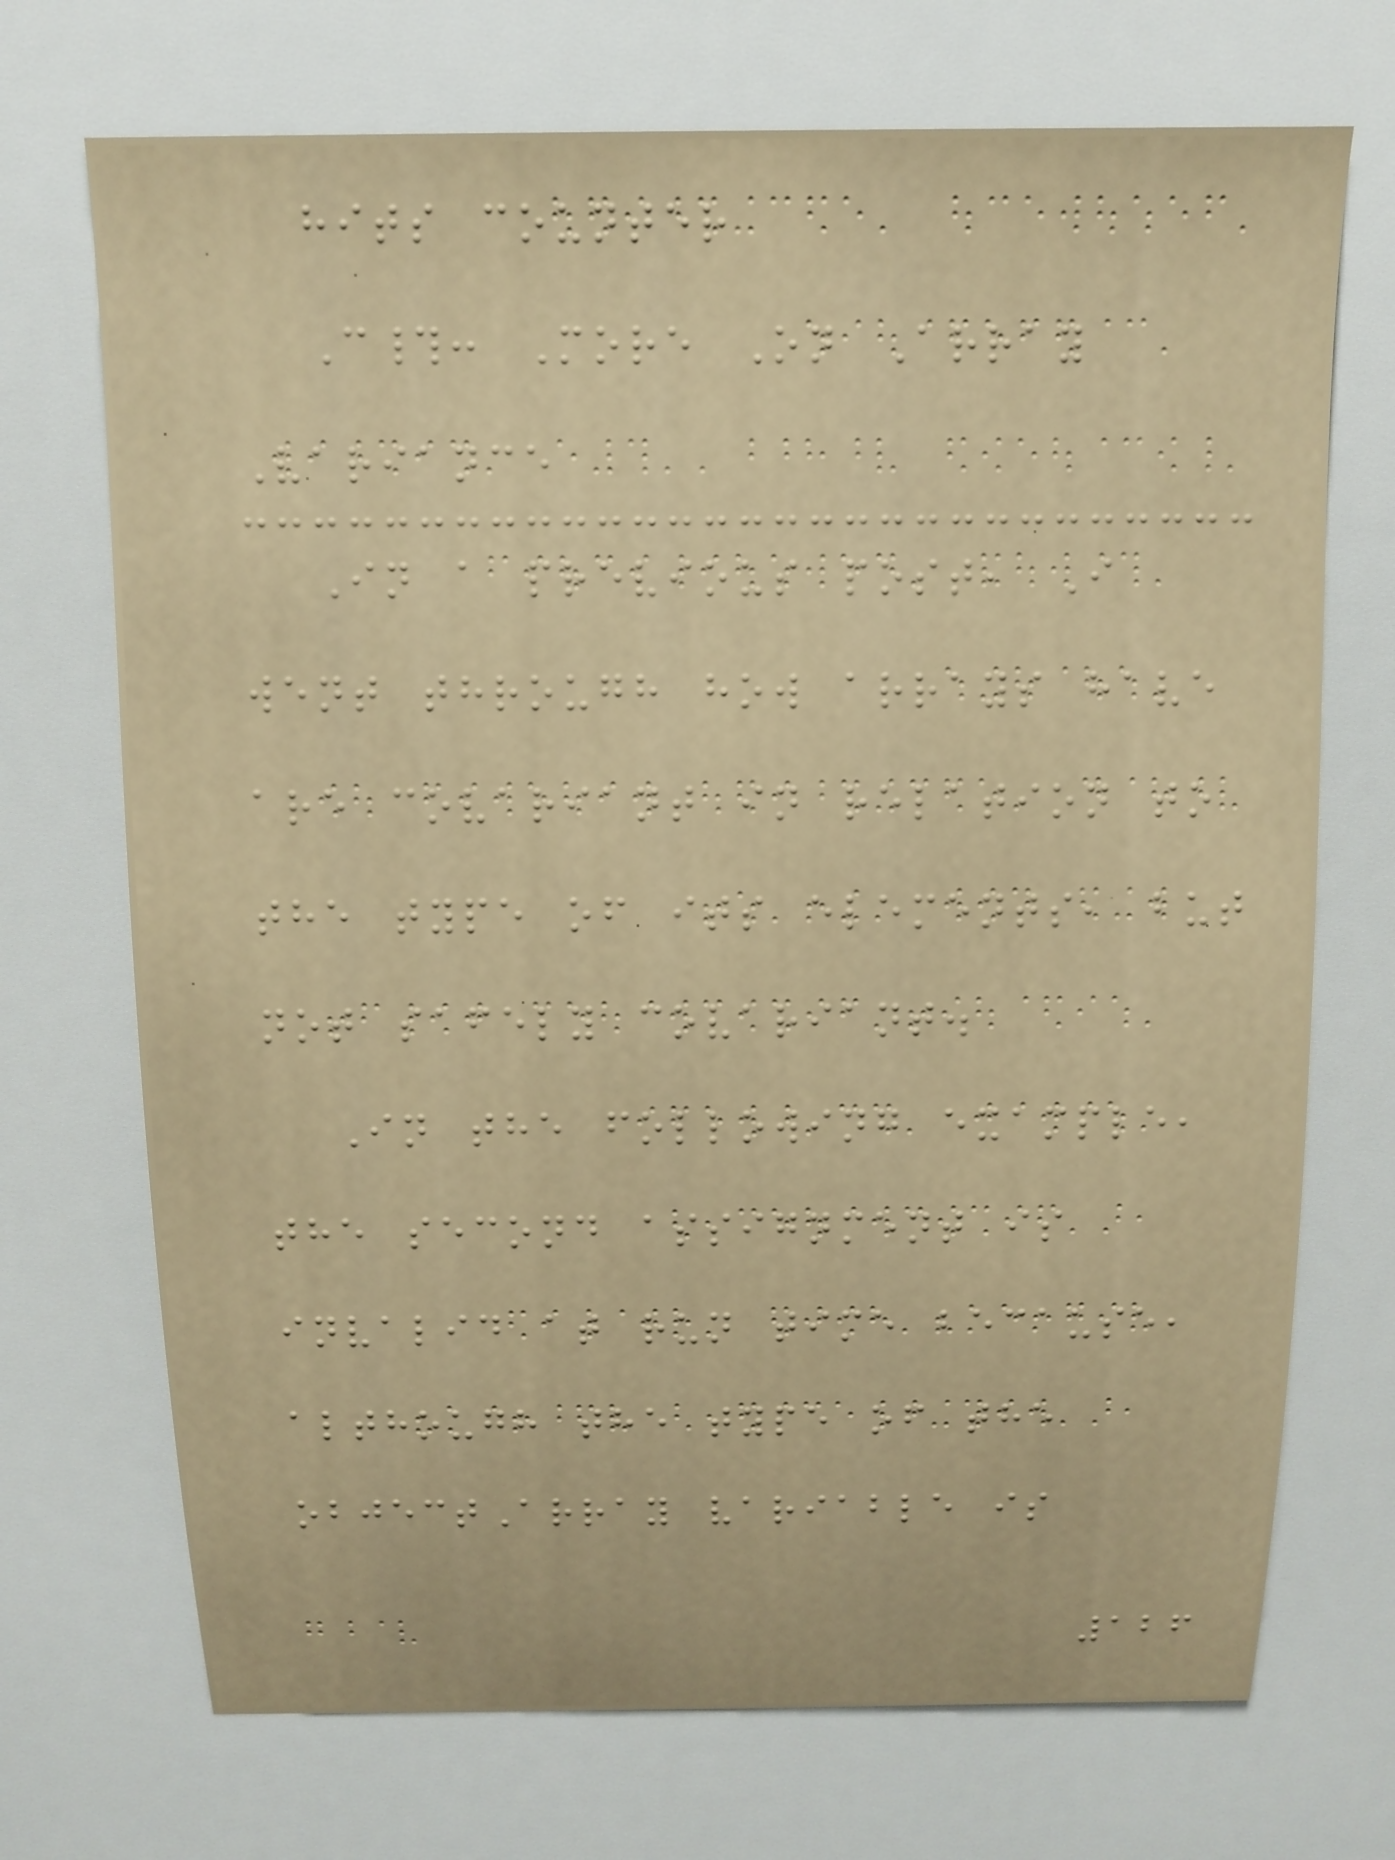hits counter
C#: More On Array
Variance
In a previous post, I
went through how arrays have
are covariant in relation to
the type of its elements, but
not safely covariant.
In the following example,
the second assignment is
invalid at run time because,
although the type of the
objectArray variable is
126
